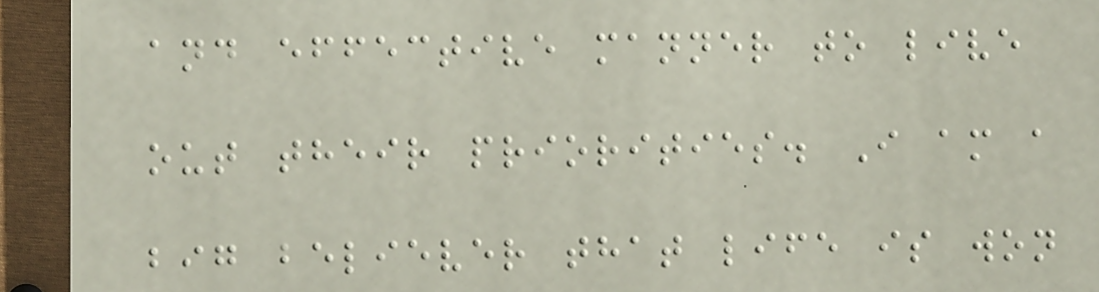and effective manner to live
out their priorities. I am a
big believer that life is won
